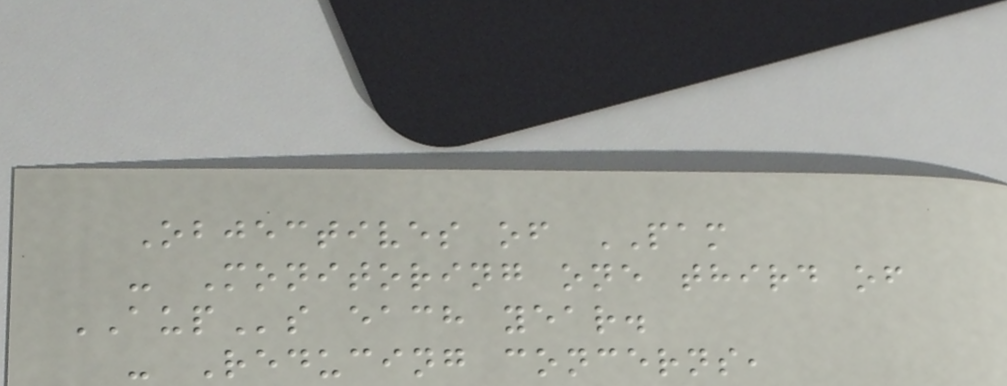Objectives of PAM
- Monitoring one third of
AUPs each year.
- Reducing concerns,
